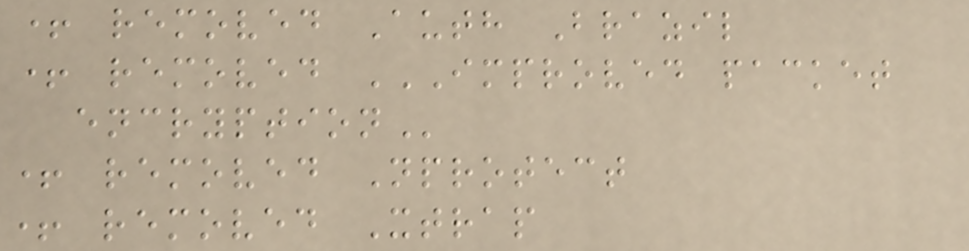+ removed Auth Brazil
+ removed IMPROVED PACKET
ENCRYPTION
+ removed Nprotect
+ removed Xtrap
